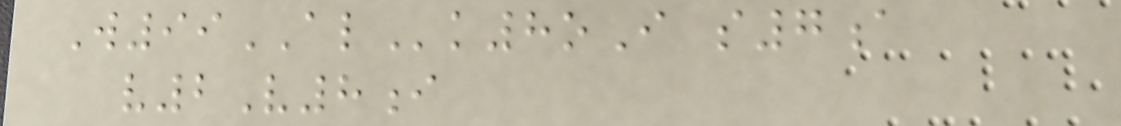W99ALk8oI s7a
v2V8i
